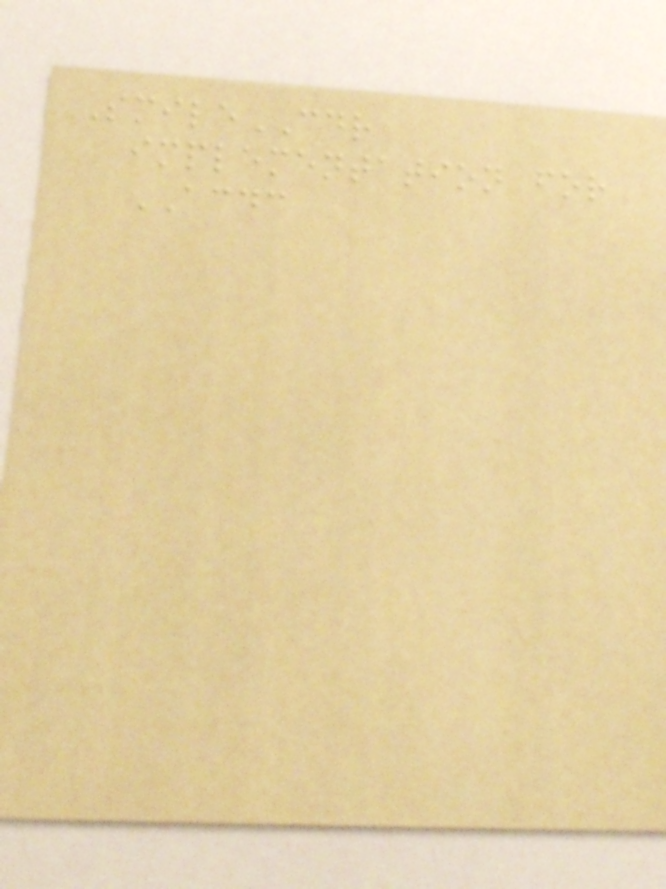SmileCDR
implementation for
ACDC
